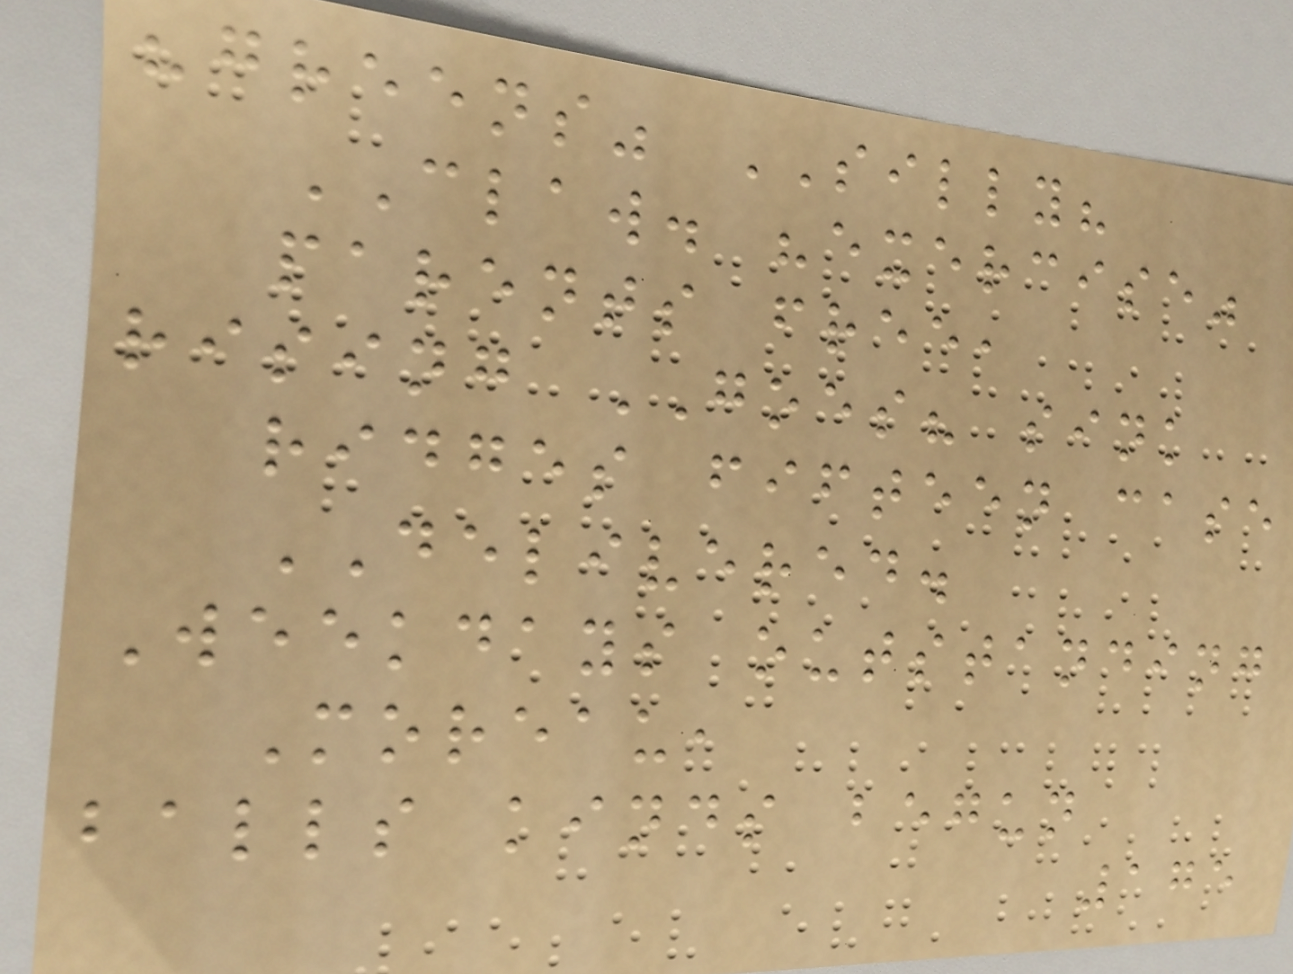"greens" SILLY?
CLAW. "exercise"
parents free,
rising GOES? sink
ridges fifteen case
DELIVERED.
Weekdays outstanding
Moreau,
balls kinds begun
175
